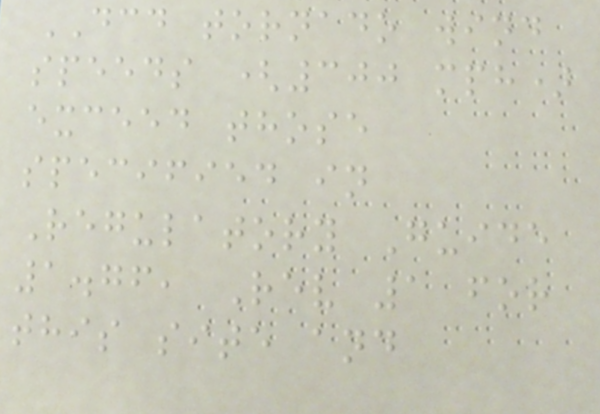DCD tornado wind
speeds (300 mph)
exceed those
specified in
Regulatory Guide
1.76, Rev 1 for
this site and
